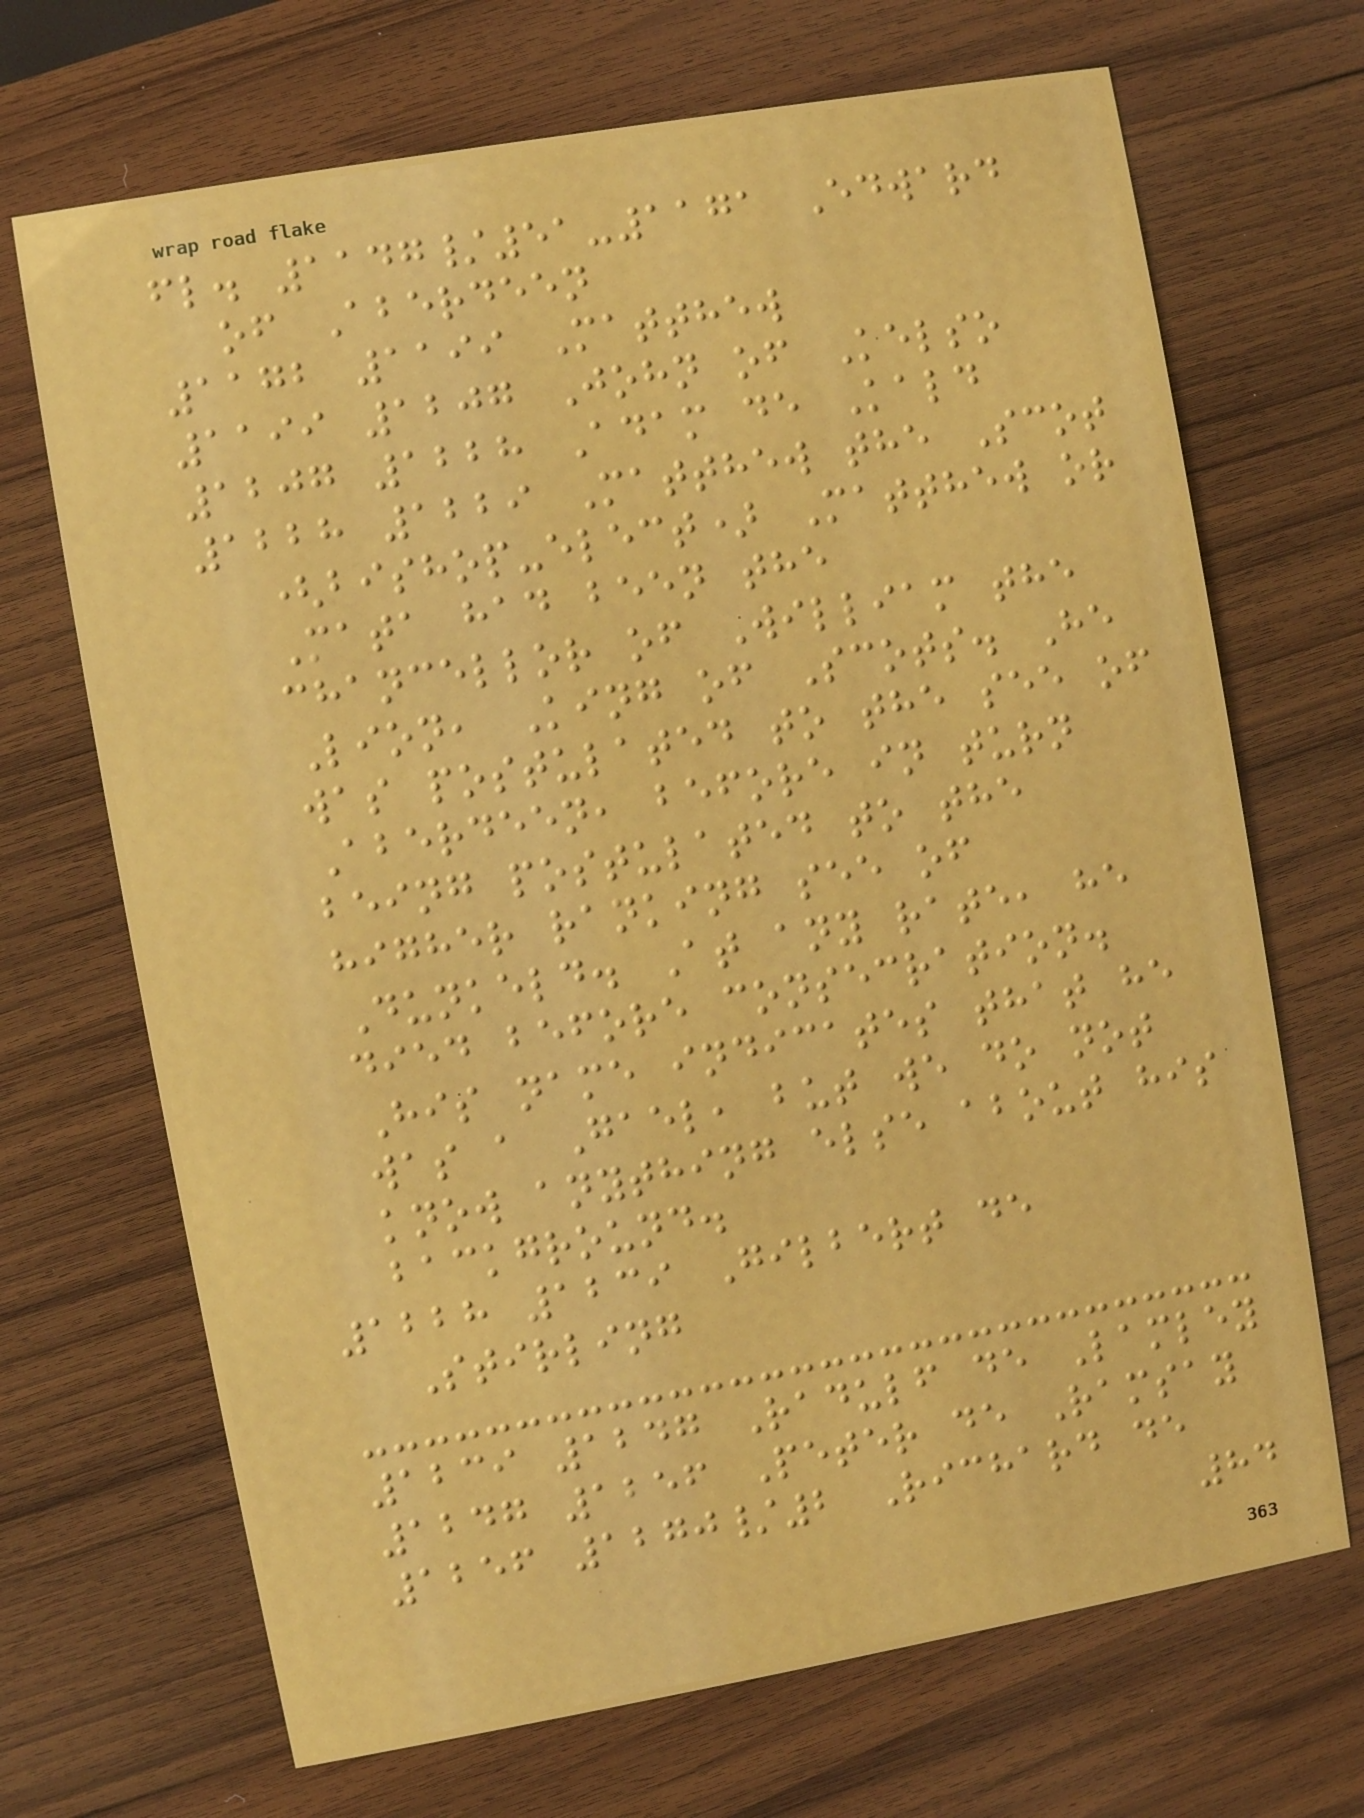fl. 1147/51-1171 Edward
of Aberdeen
1172 1199 Matthew
1199 1207 John of Kelso
1207 1228 Adam de Kald
1228 1229 Matthew the Scot
(bishop-elect) Matthew or
Mata had been the
chancellor of William the
Lion, King of Scots. He
was postulated to the see of
Aberdeen, before in turn
being postulated to the
higher ranking see of
Dunkeld. At any rate, he
died before consecration.
His name indicates that he
was a Gael, but we do not
know anything else about his
background.
1228 1239 Gilbert de
Stirling
1239 1247 Radulf de Lamley
1247 1256 Peter de Ramsay
1256 1270/2 Richard de
84
